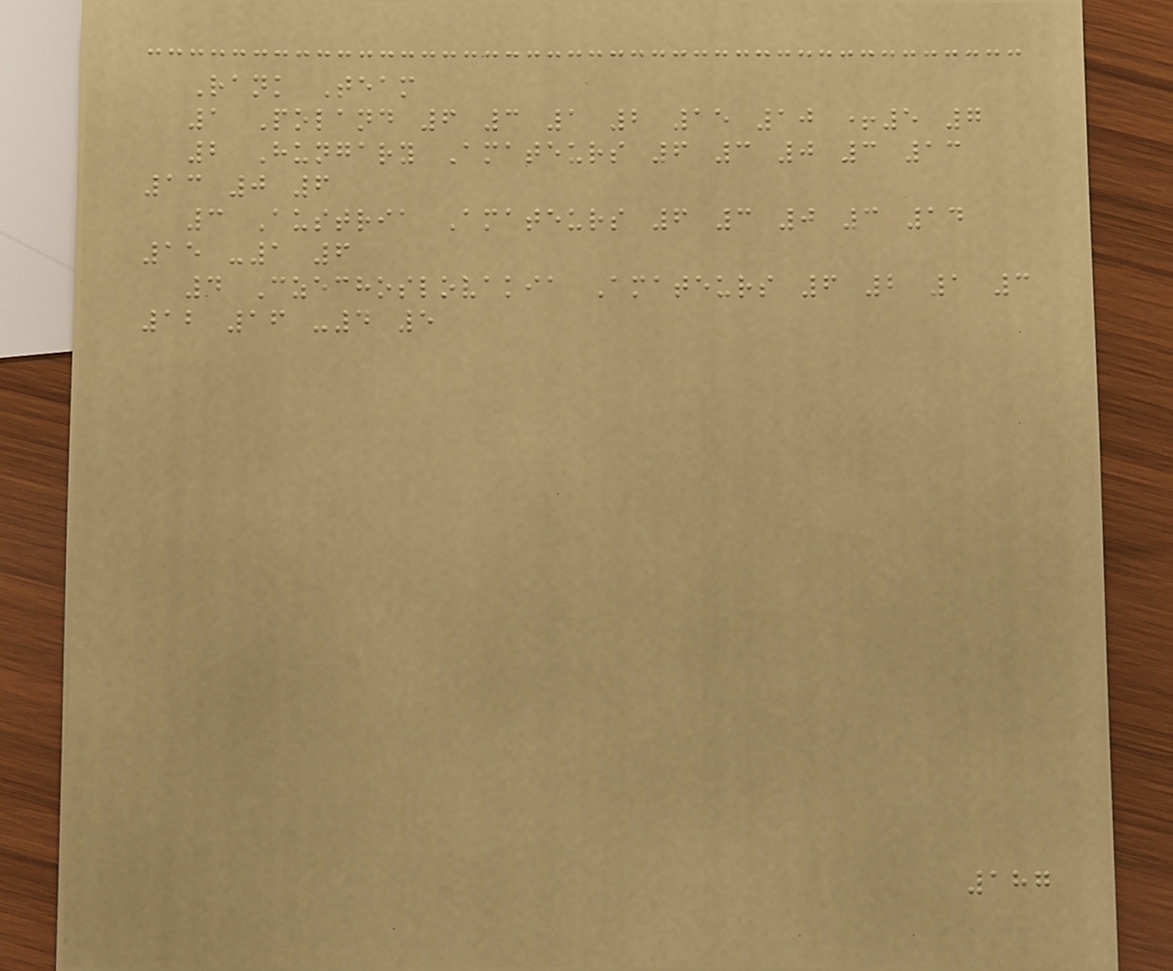Rank Team
1 Poland 6 3 1 2 15 10 +5 7
2 Hungary Amateurs 6 3 0 3 13
13 0 6
3 Austria Amateurs 6 3 0 3 14
15 -1 6
4 Czechoslovakia Amateurs 6 2 1 3
12 16 -4 5
187
